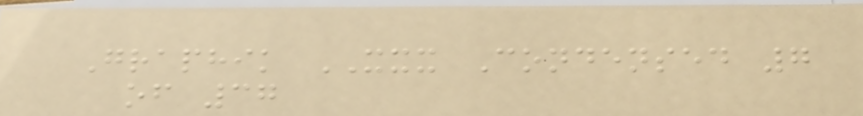Graphik XXX Condensed 7
of 37
